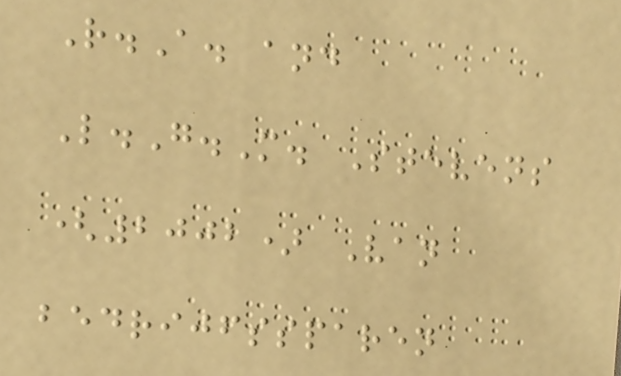R.A. and
L.G.M. Stevens
(2002) Van
bedrijfssparen
